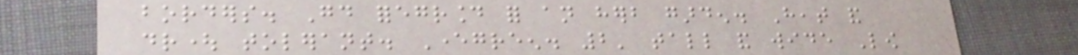borders. Good foreground for an herb garden. Heat and
drought tolerant. Evergreen. 2' tall and wide Low
